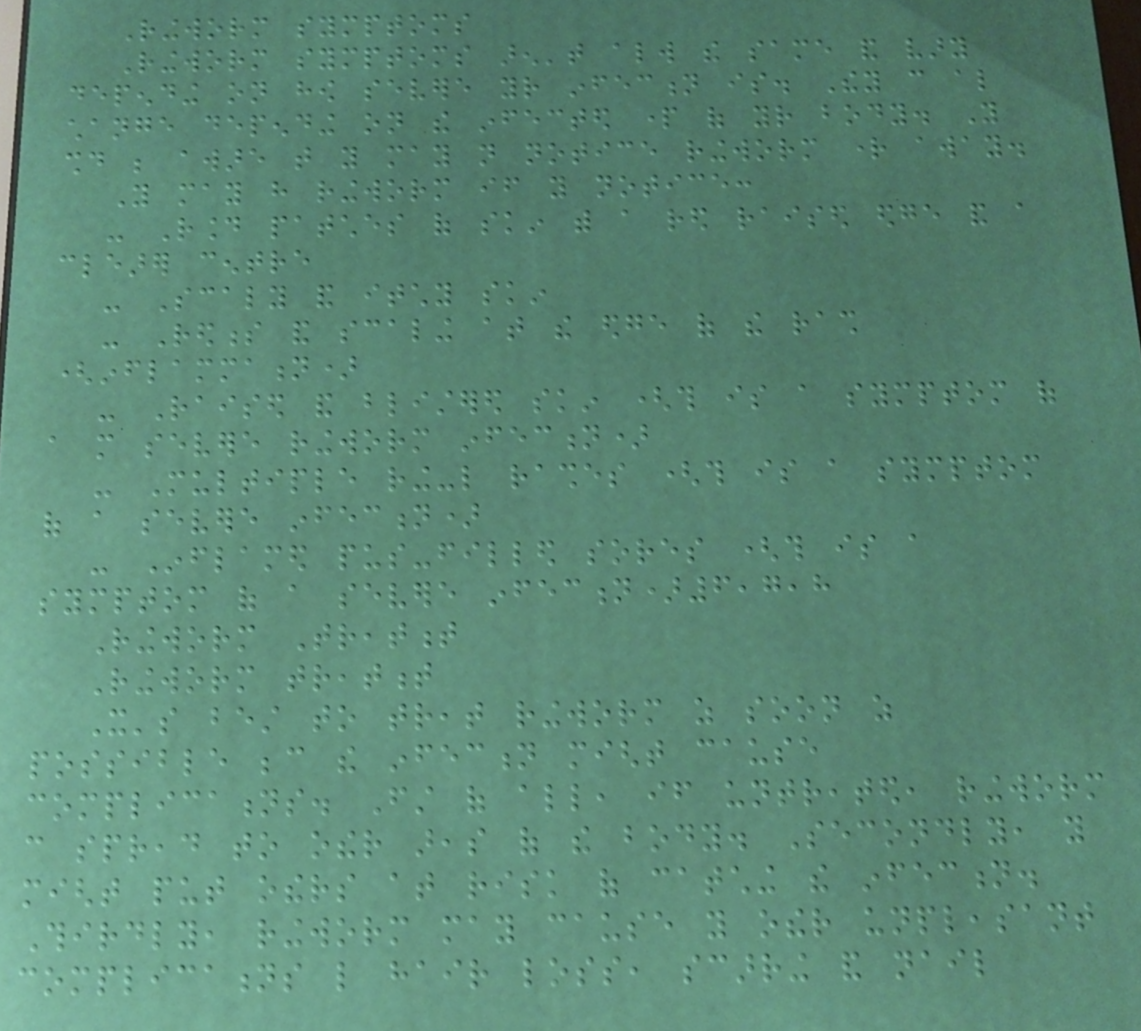Ringworm symptoms
Ringworm symptoms aren't always the same and vary
depending on how severe your infection is. They can also
change depending on the infected part of your body. You
should be aware that you may not notice ringworm right away.
You may have ringworm if you notice:
- Round patches of skin with a red raised edge and a
clearer centre
- Scaly and itchy skin
- Redness and scaling at the edge of the rash
(inflammation)
- Raised and blistered skin (this is a symptom of
a more severe ringworm infection)
- Multiple ring-like rashes (this is a symptom
of a severe infection)
- Inflamed pus-filled sores (this is a
symptom of a severe infection)6,7,8
Ringworm Treatment
Ringworm treatment
It's best to treat ringworm as soon as
possible because the infection might cause
complications. First of all, if untreated, ringworm
can spread to other areas of the body. Secondly, you
might put others at risk of catching the infection.
Thirdly, ringworm may cause you other unpleasant
complications like hair loss, scarring and nail
